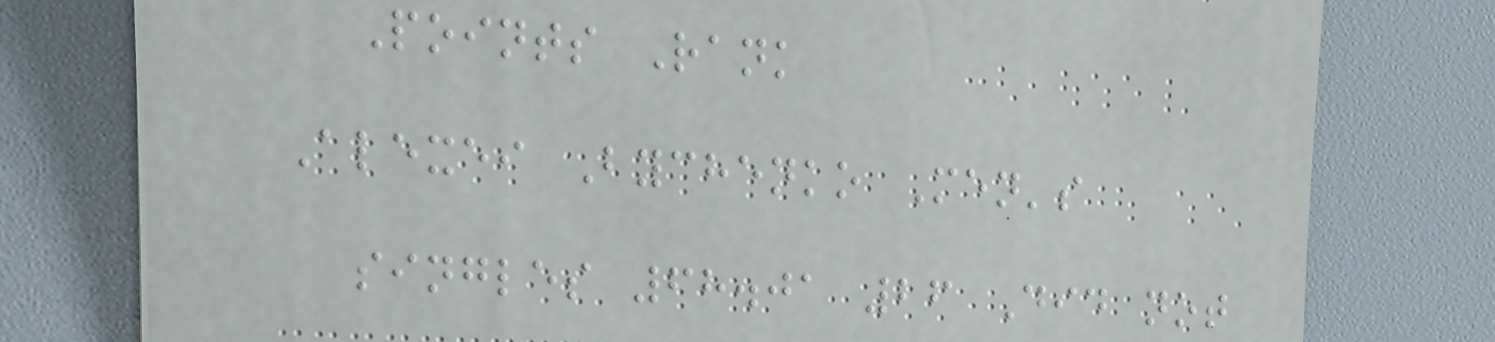Points Rank
Alexei Bychenko Men's
singles 68.01 26 Did not
